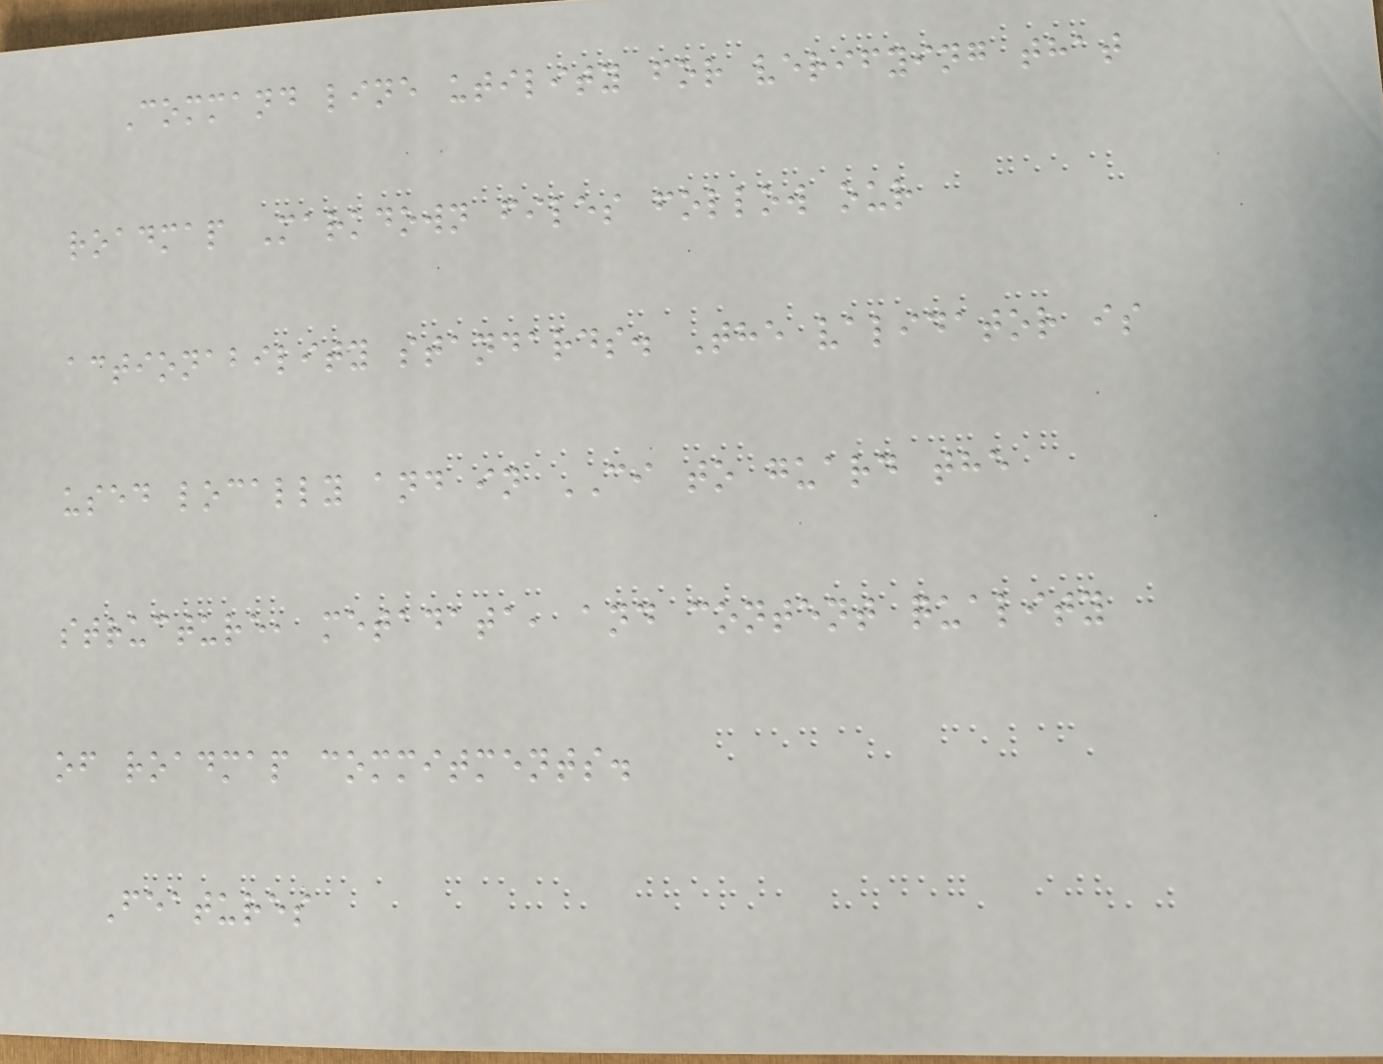Command line utility for verifying that
roadmap Markdown files follow our
actionability standards. The validator is
used locally and in CI to guard the
structure, metadata, and content quality
of roadmap commitments.
Features
